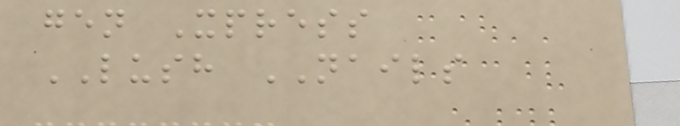gen Xpress
LUSH NAILS
